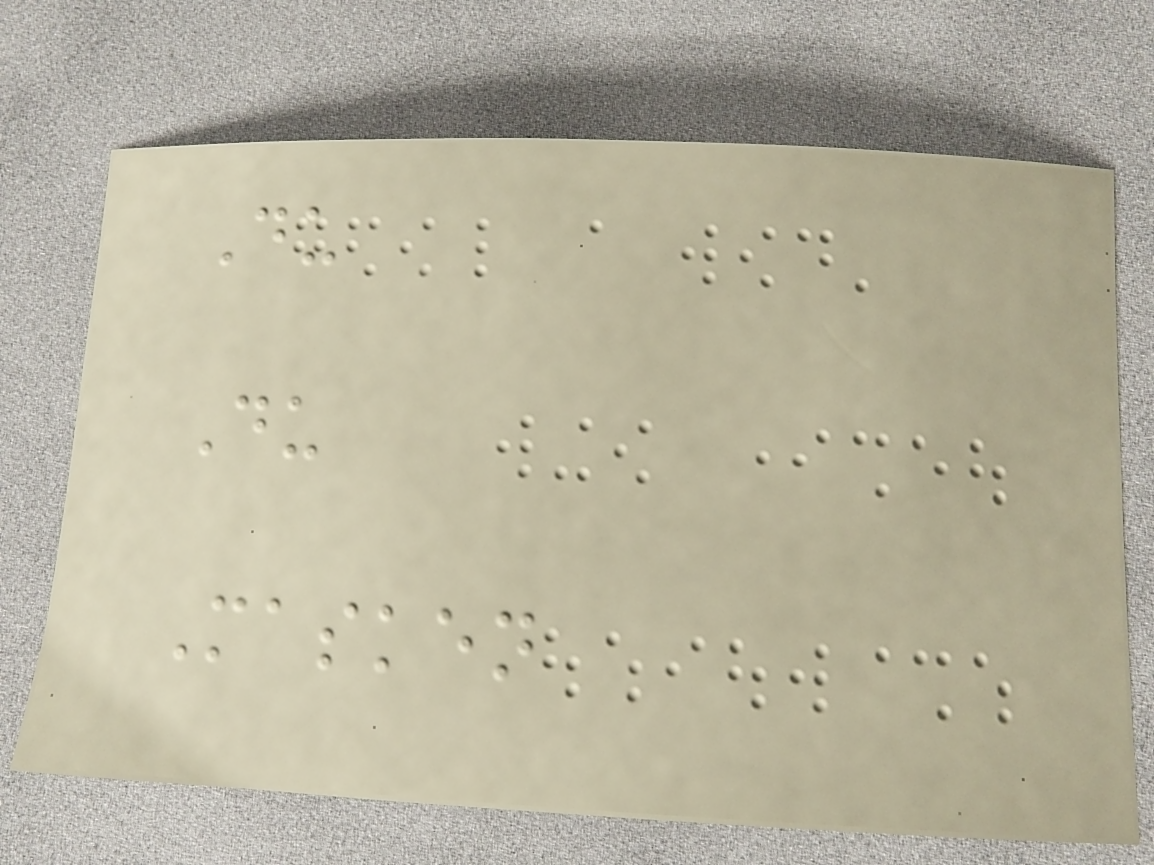Du
Du
Masken
